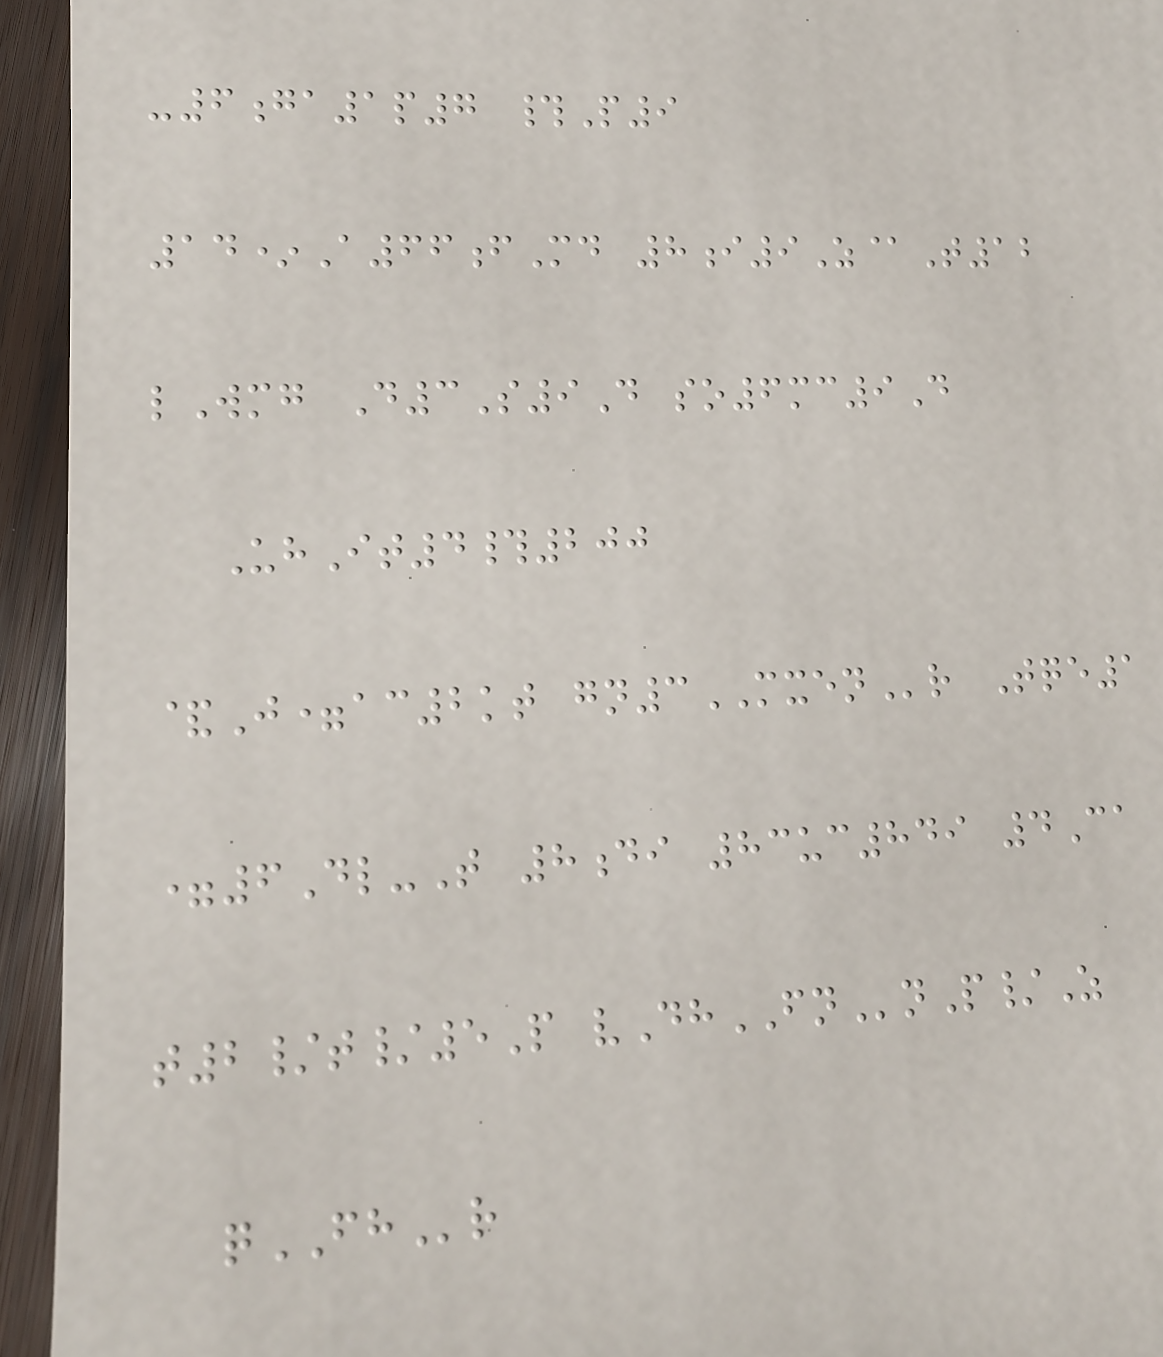-6ga1p7 #P9
14*A66fMd 8i9Z@T12
lWmg D3S9D so6mc9D
UhIt4#200
&J=ac2kt gn3MXENr Tqe1
=6Dl-T 8di 83uc849 4Ca
t2/t/5P vDhFNnP/Z
qFHr
